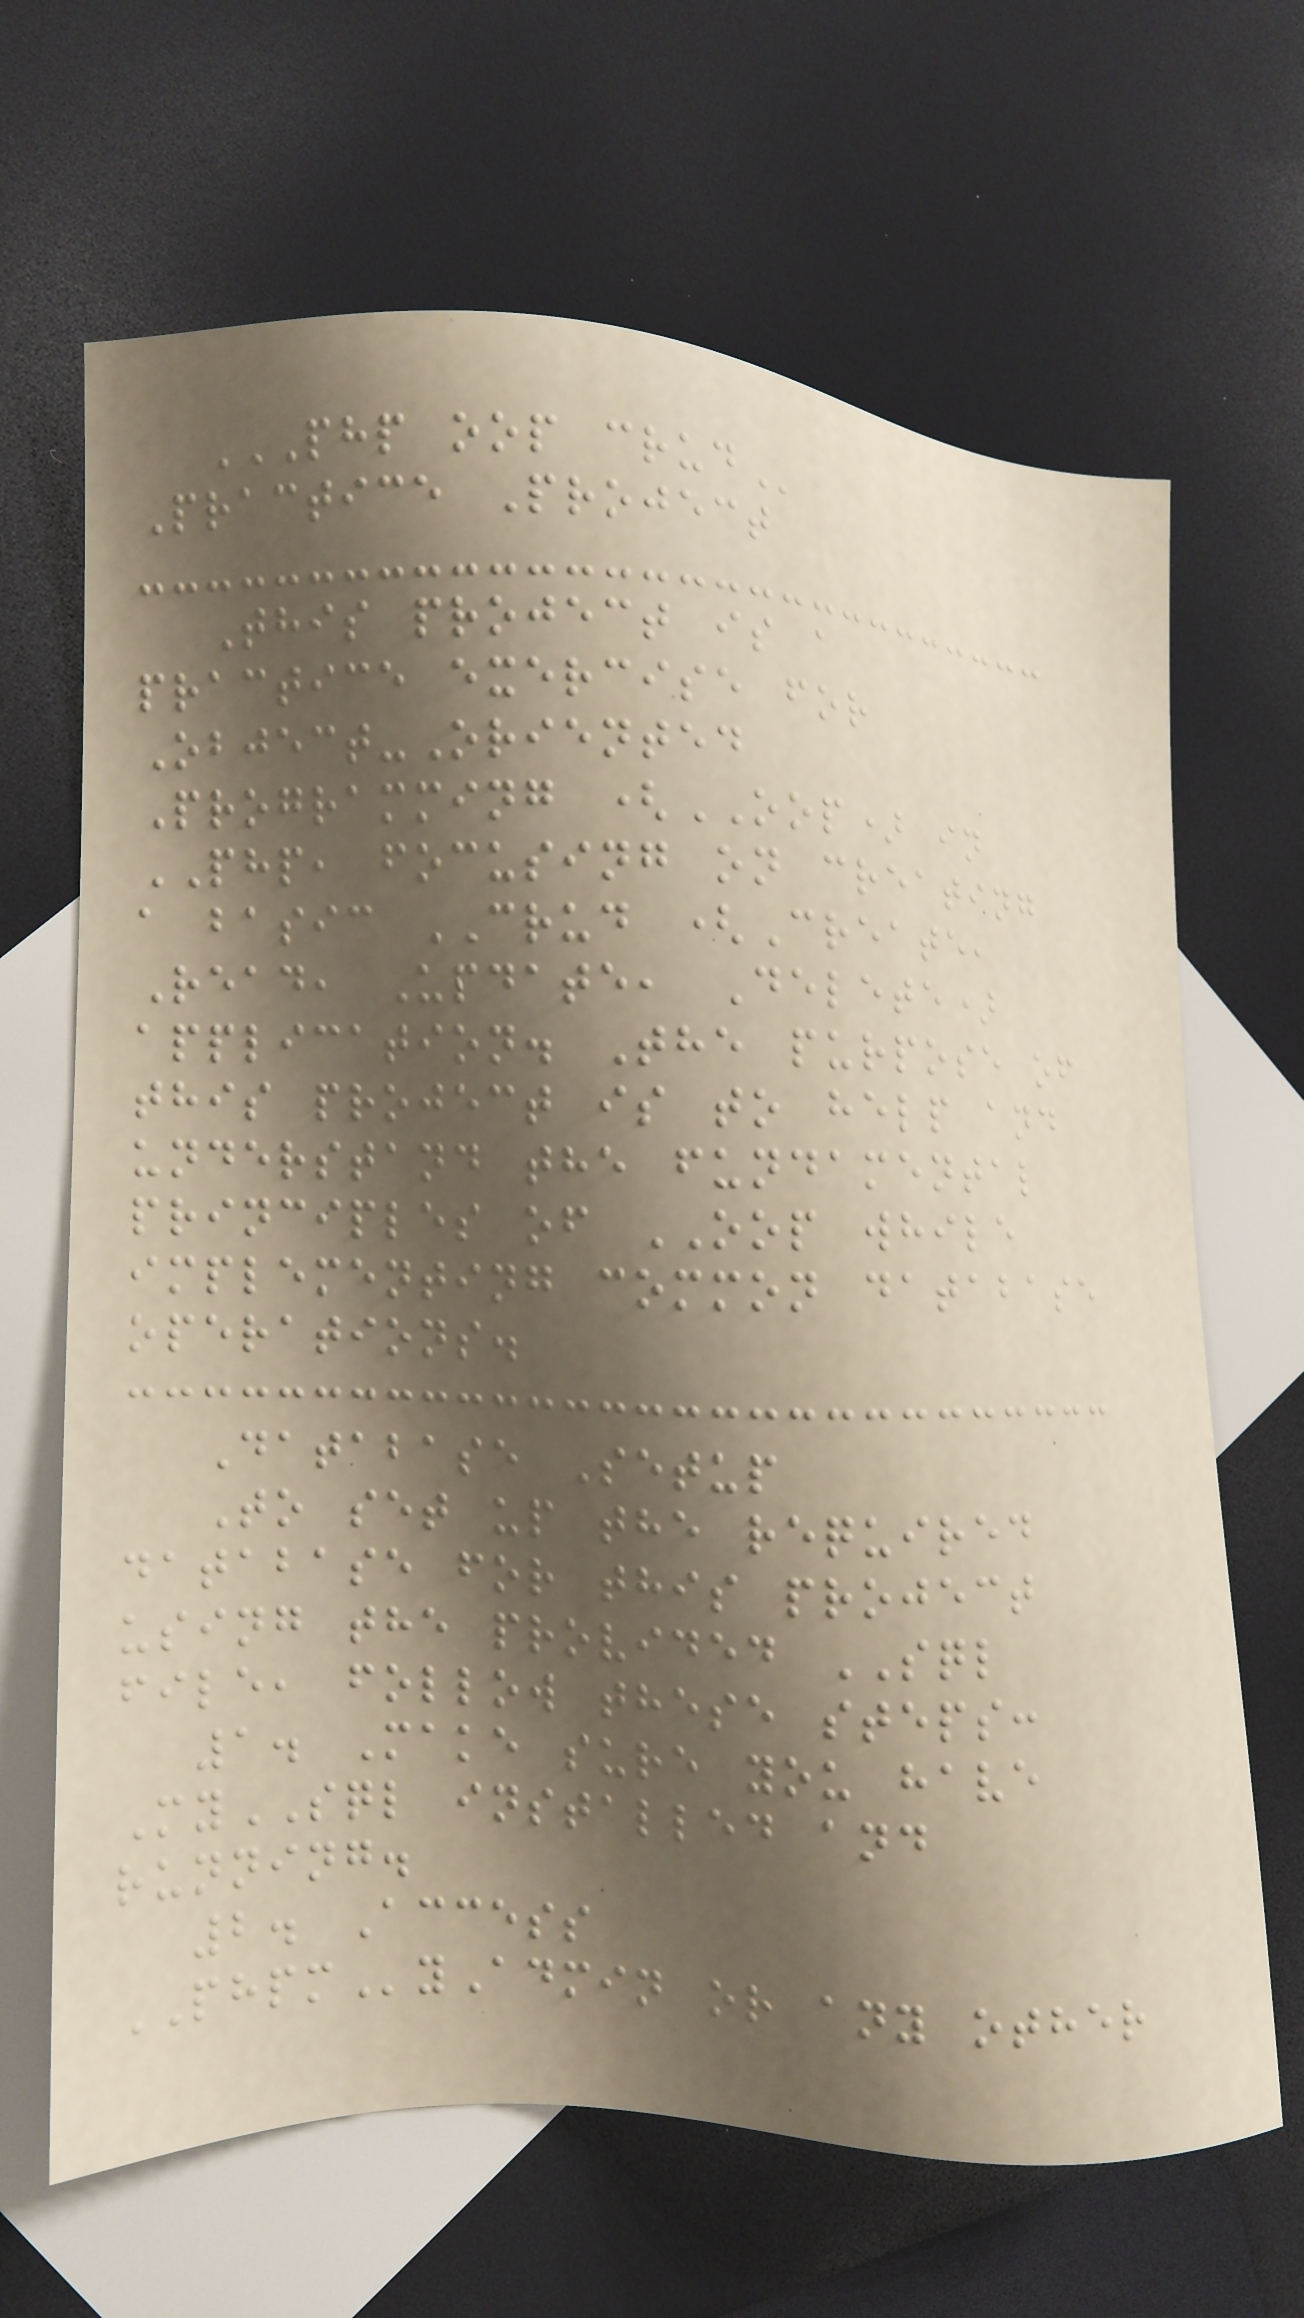PHP OOP CRUD
Practice Project
This project is a
practice exercise for
Object-Oriented
Programming (OOP) in
PHP, focusing on creating
a basic CRUD (Create,
Read, Update, Delete)
application. The purpose of
this project is to help and
understand the fundamental
principles of OOP while
implementing common database
operations.
Database Setup
To set up the required
database for this project
using the provided SQL
file, follow these steps:
1. Make sure you have
MySQL installed and
running.
2. Access
PHPMyAdmin or any other
